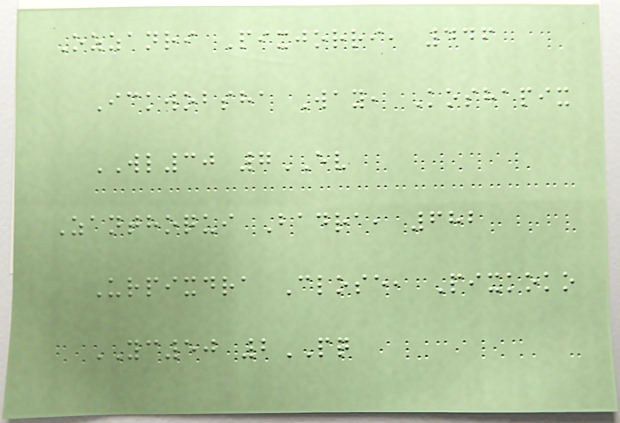Ozzanri Pixjorri, 446
Ickwobsha Way, Koshapix
WL30 7EV
Zanthoqui Badra, 682
Urpixdra Close, Pixkoko
YC50 2PQ
